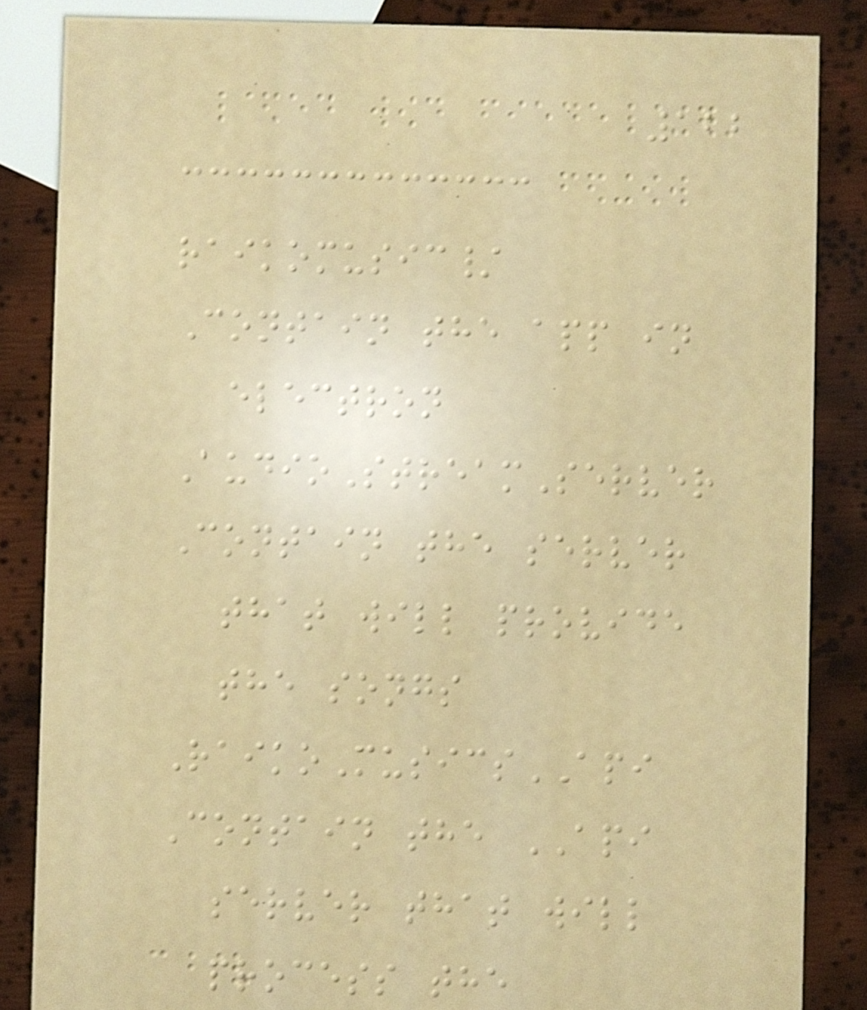122
raikomusic/
Contain the app in
electron
AudioStreamServer
Contain the server
that will provide
the songs
RaikoMusicsAPI
Contain the API
server that will
process the
